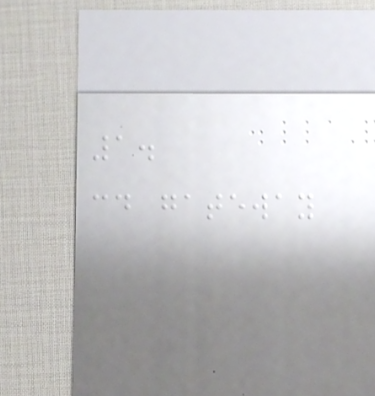1.
cd gateway
